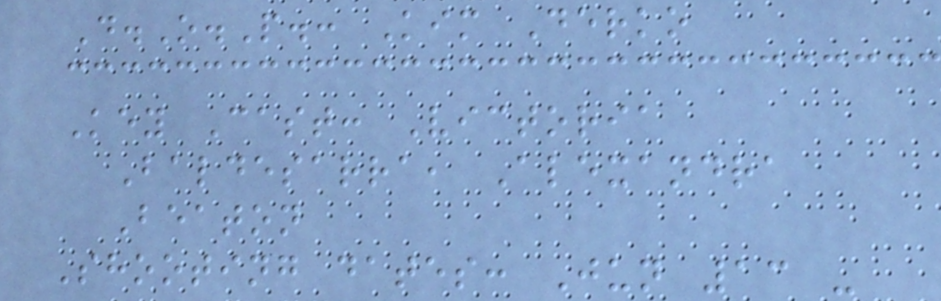D.O.P.: Kim Derko
Key Cast: Victoria
Baldesarra, Alexandra
Beaton
Shooting dates: Jun 13 -
